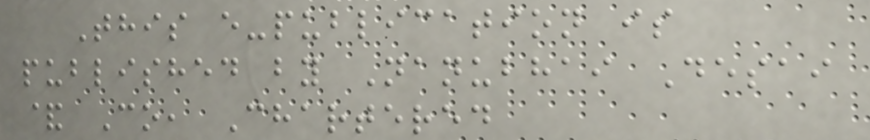This e-publication is
published by Nanubhai Desai
& Co, Chartered
